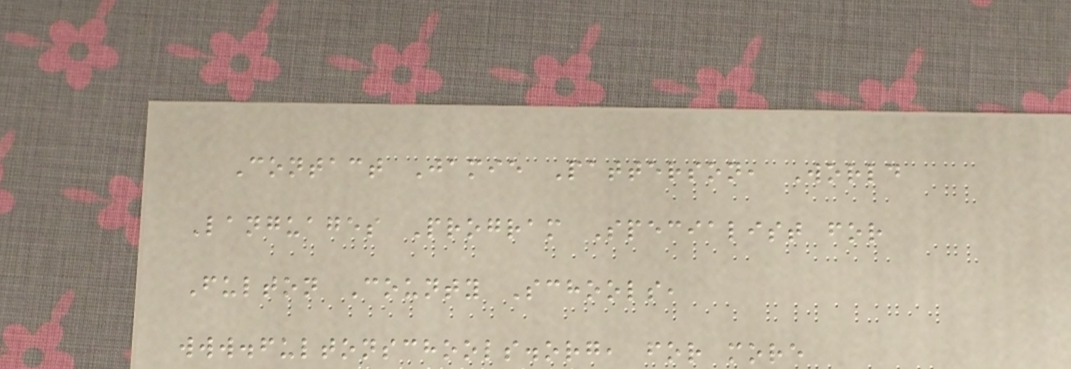Contact Jamie Patterson, World
Languages Program Specialist for
Fulton County Schools,
www.fultonschools.org, for more
